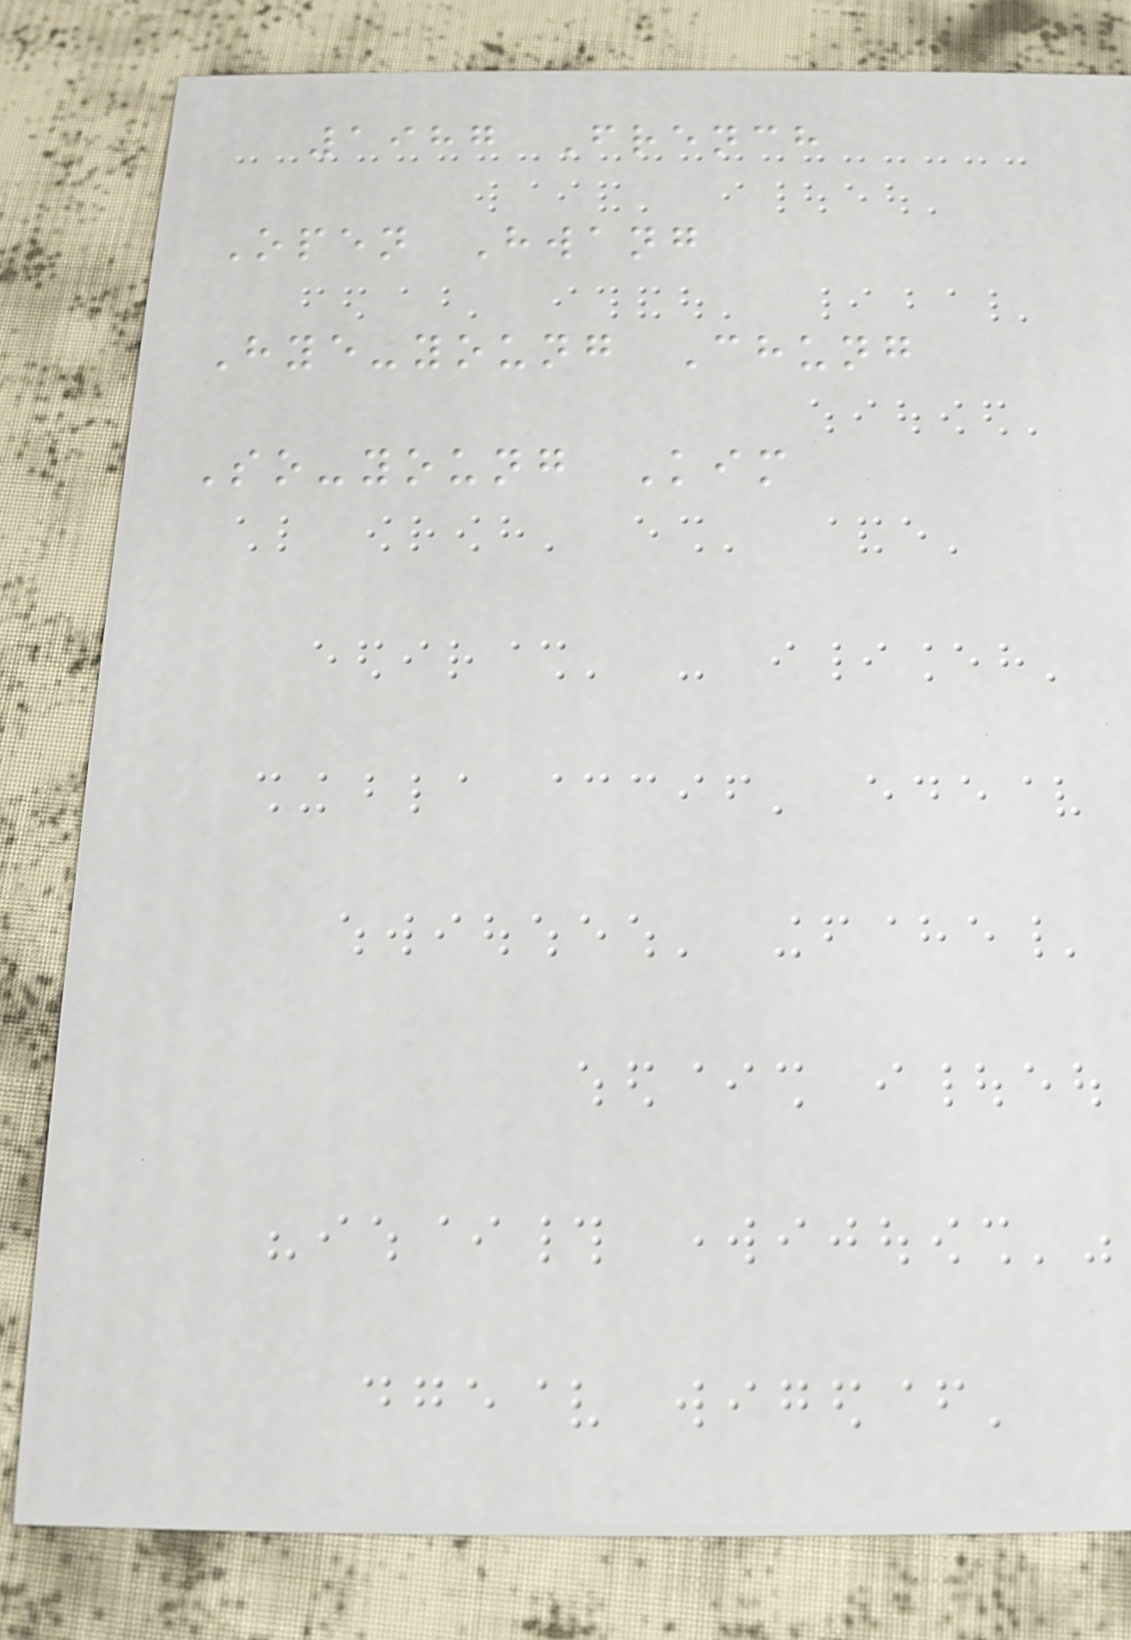1987 French
Open Hwang
Hye-young Chung
So-young Kim
